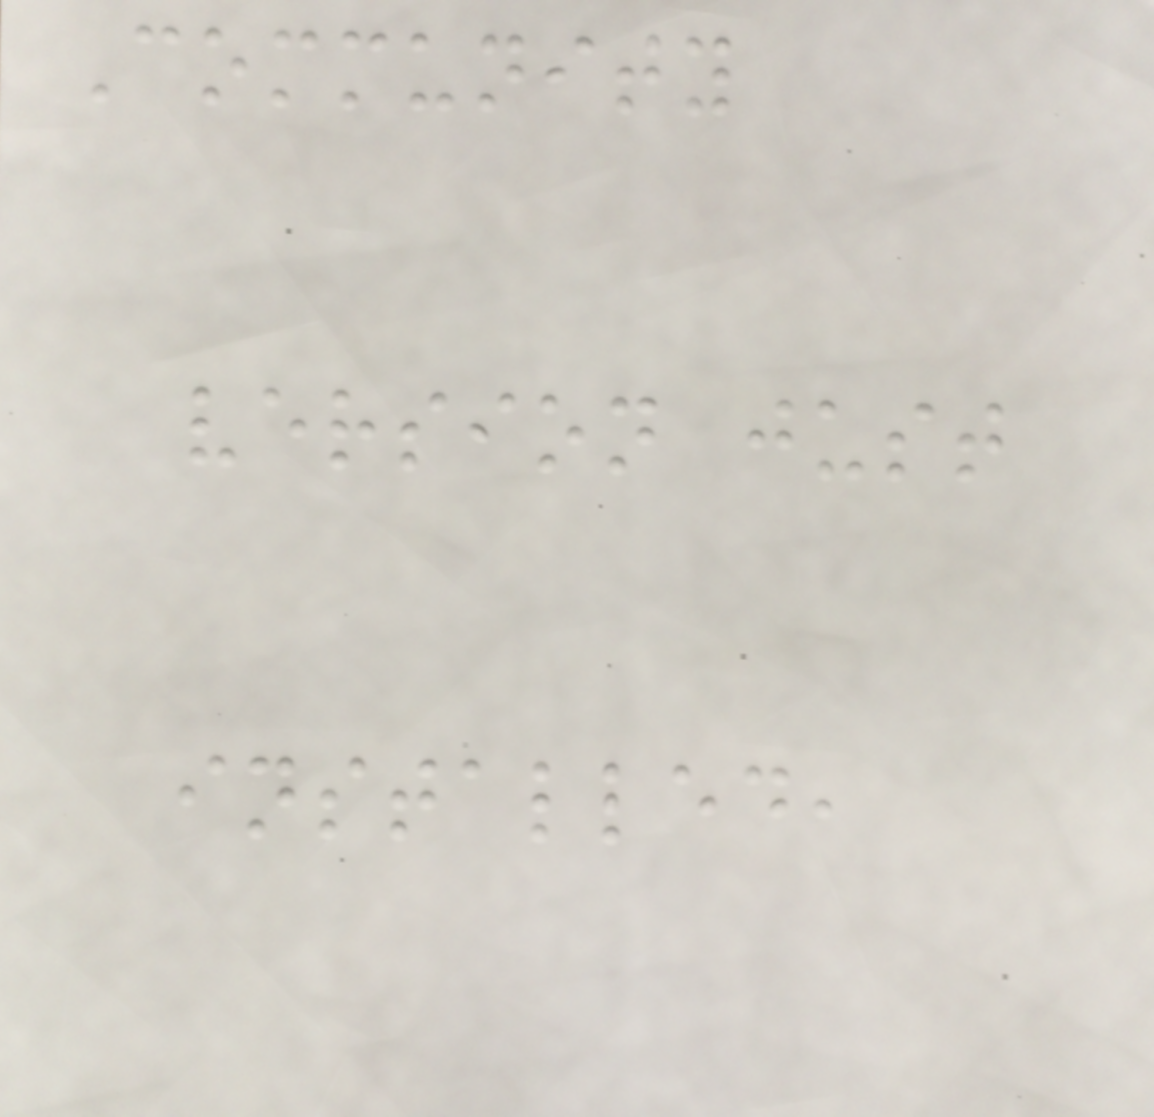Community
version just
installed,
